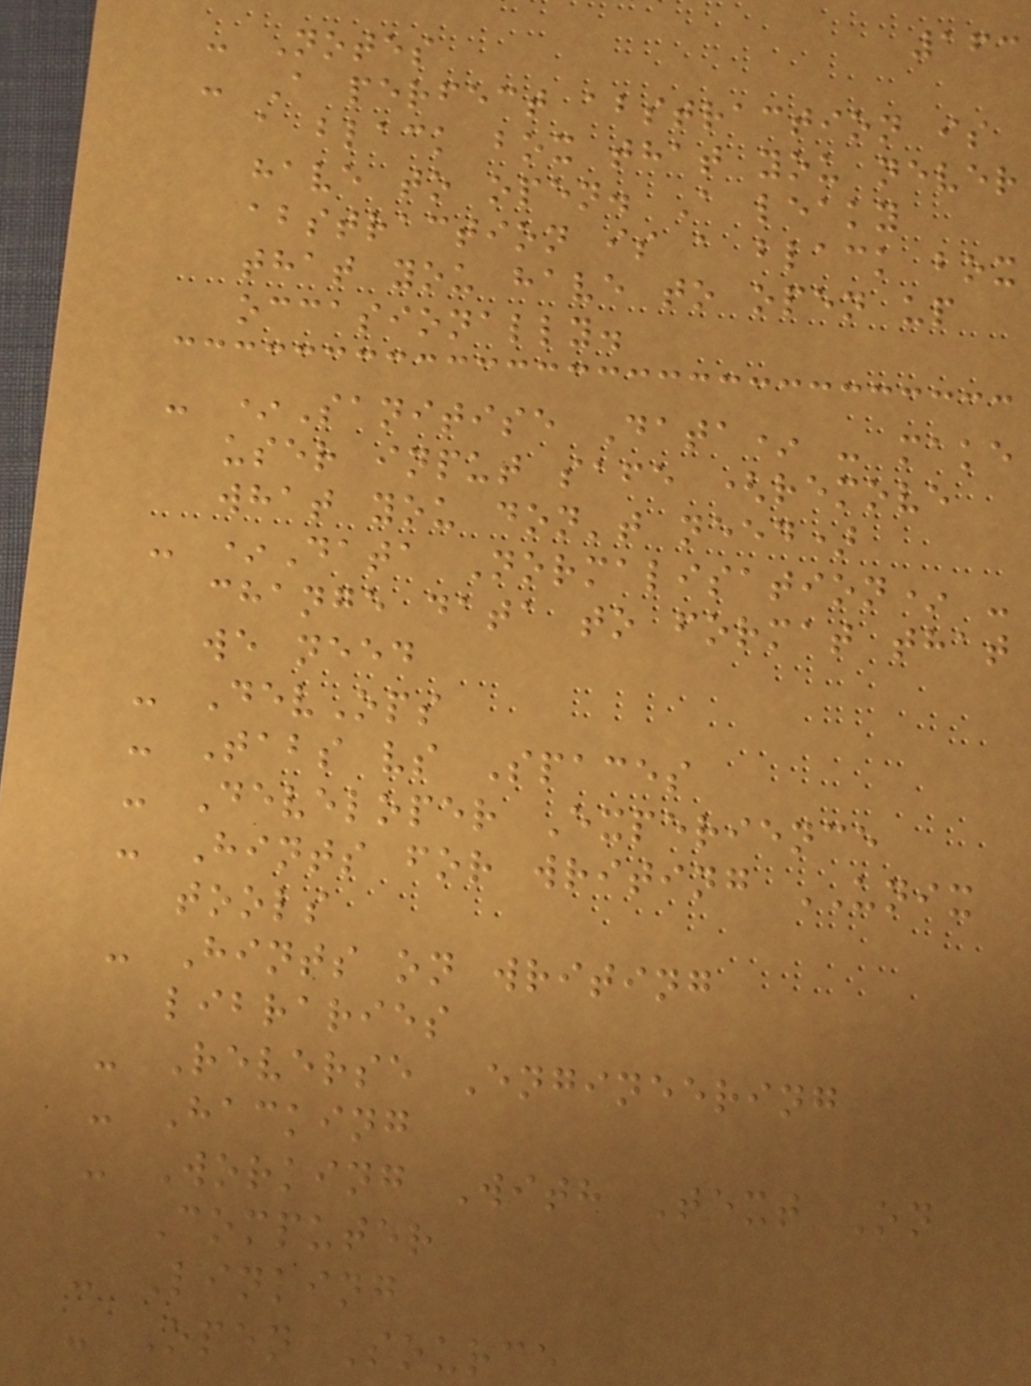163
- Notes
- A perfect abstraction is
a black box that you never
have to open. A leaky
abstraction is a black box
that you have to open up
occasionally.
- *Sanitise Data* - make
user input safe (remove
what you don't need)
- *Data Normalisation* -
change data to format that
we need
- DevOps
- Tabs vs Spaces
- Developer Experience
- Hints for writing UNIX
tools
- Hints on writing
libraries
- Reverse Engineering
- Hacking
- Working With Text On
Computer
- Linking
- Open Source
